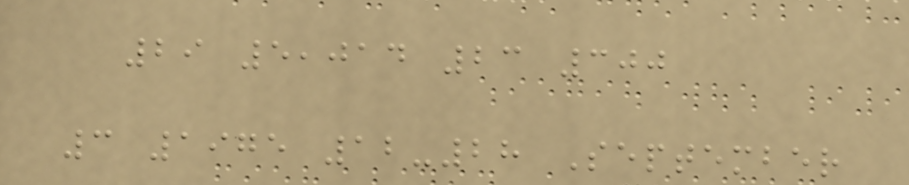29 5,014 23 300
3 1975 12-28 September
